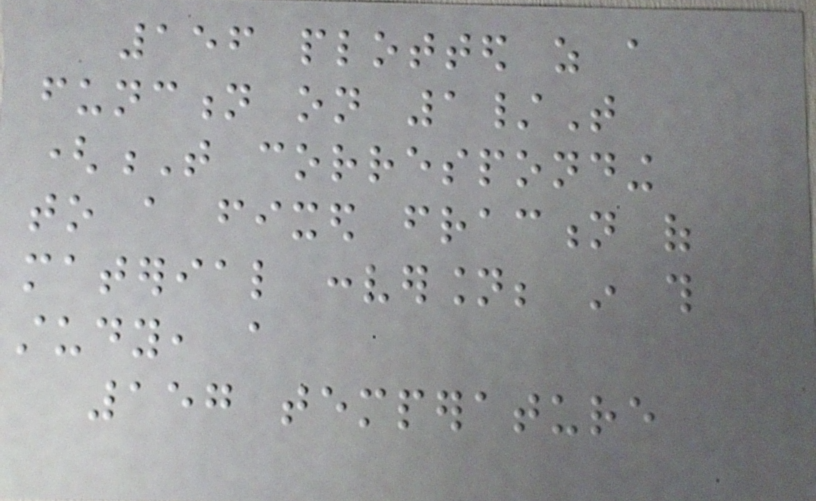156 plotted as a
function on 1/T
(T corresponding
to a fixed fraction of
material conversion; in this
study, a
157 temperature
